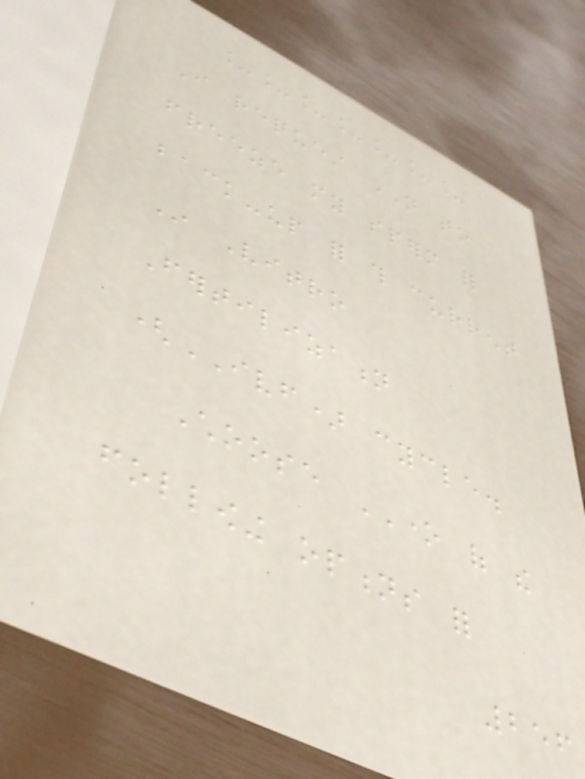_______
I request NOT to
freeze my sperm for
back-up for this current
In Vitro
Fertilization
(IVF) cycle.
Choose ONE of the
following options for
256
